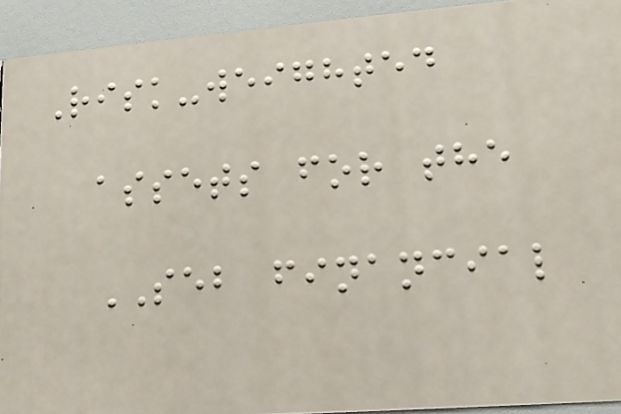Risk-weighted
assets for the
SEB financial
